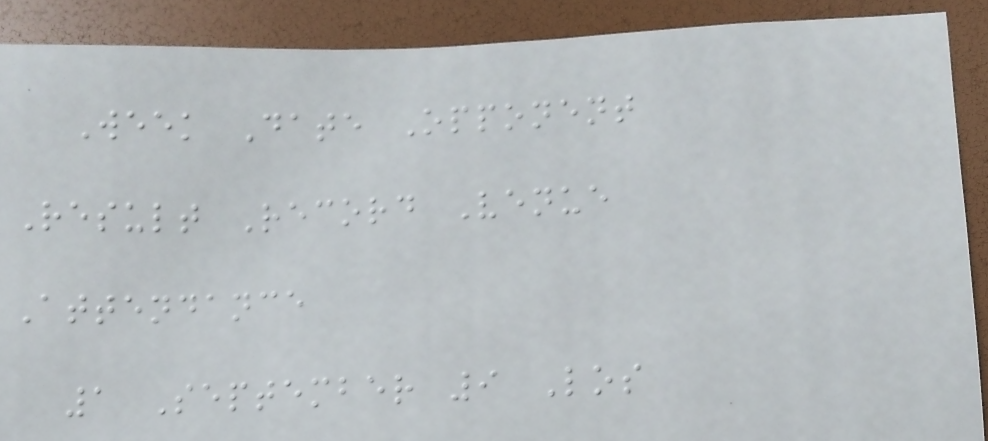Week Date Opponent
Result Record Venue
Attendance
1 September 9 Los
